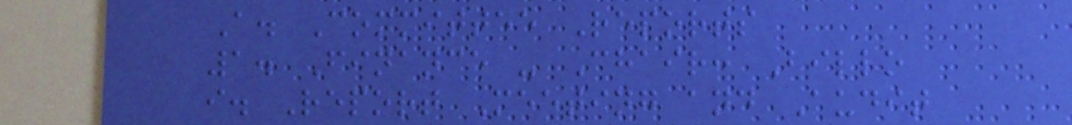A. Committee Reports
1. Finance - Chair: Billo
i. Report Meeting and Audit
